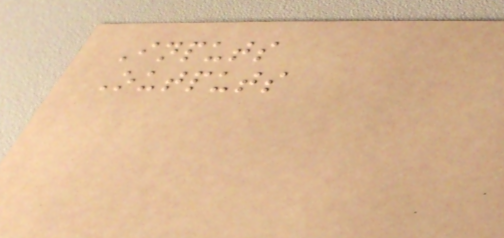Inputs
Outputs
